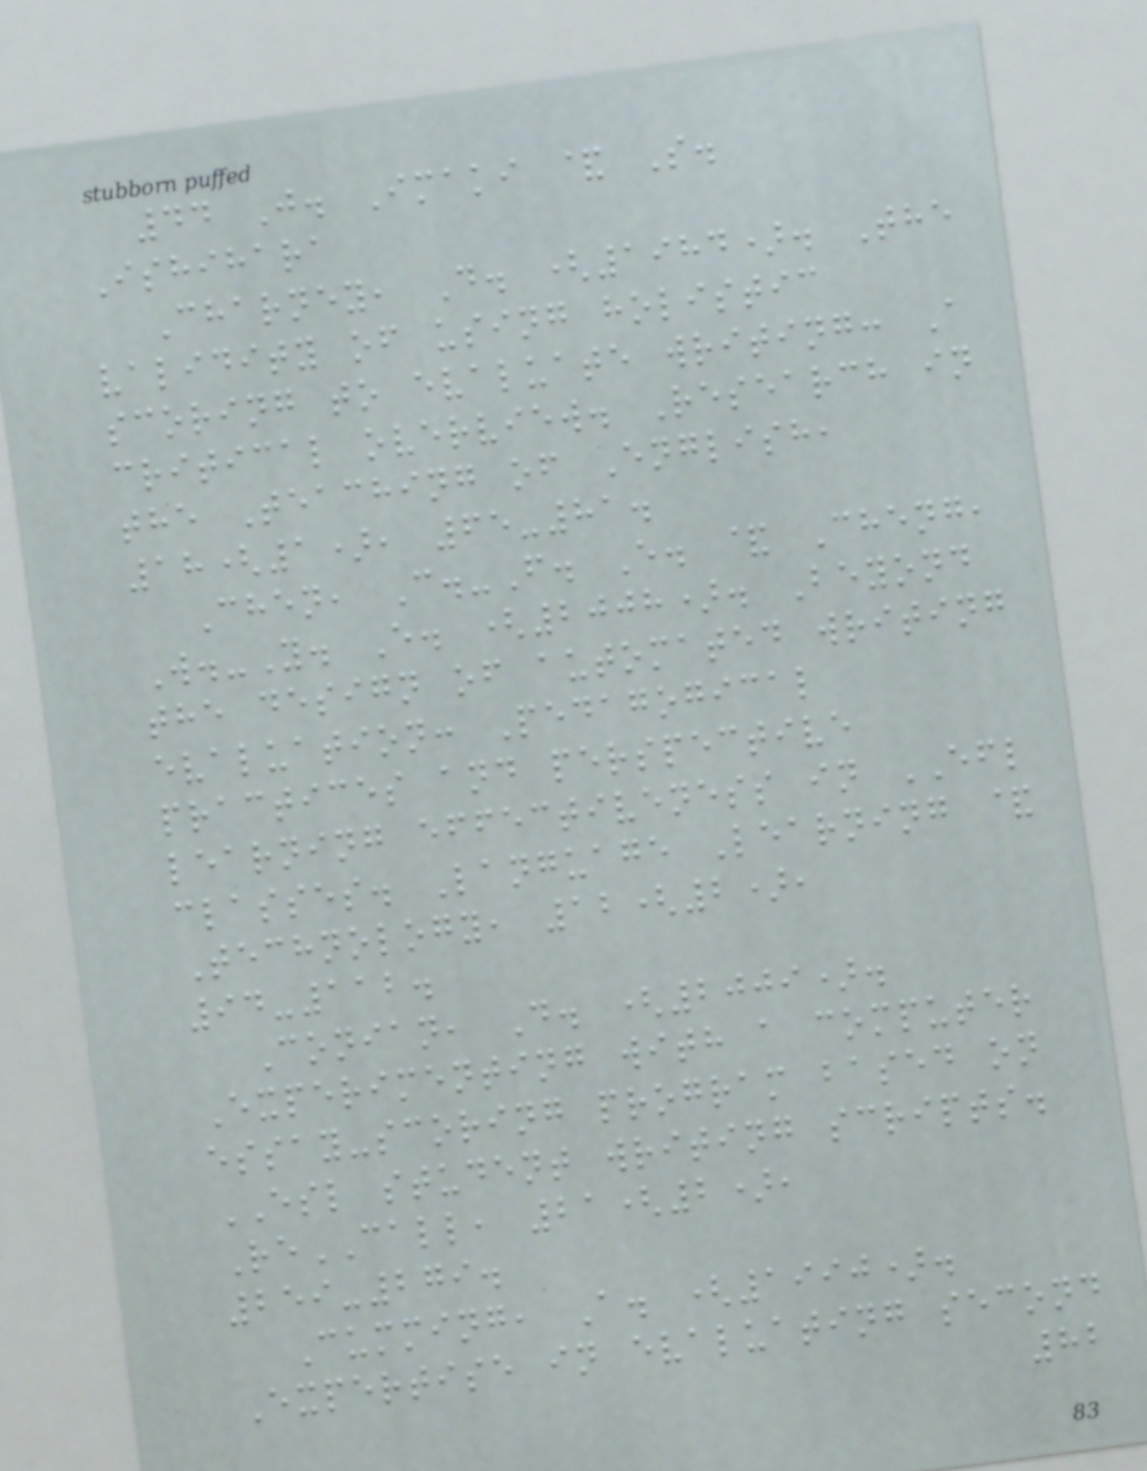44 J. Imaki & S.
Ishihara
Charney, D. (1984). The
validity of using holistic
scoring to evaluate writing: A
critical overview. Research in
the Teaching of English,
18(1), 65-81.
Chen, C.-F. E. & Cheng,
W.-Y. E. (2008). Beyond
the design of automated writing
evaluation: Pedagogical
practices and perspective
learning effectiveness in EFL
classes. Language Learning &
Technology, 12(2),
94-112.
Conian, D. (2009).
Experimenting with a computer
essay-scoring program based on
ESL student writing scripts.
ReCALL, 21(2),
259-279.
Cumming, A. (1990).
Expertise in evaluating second
82
